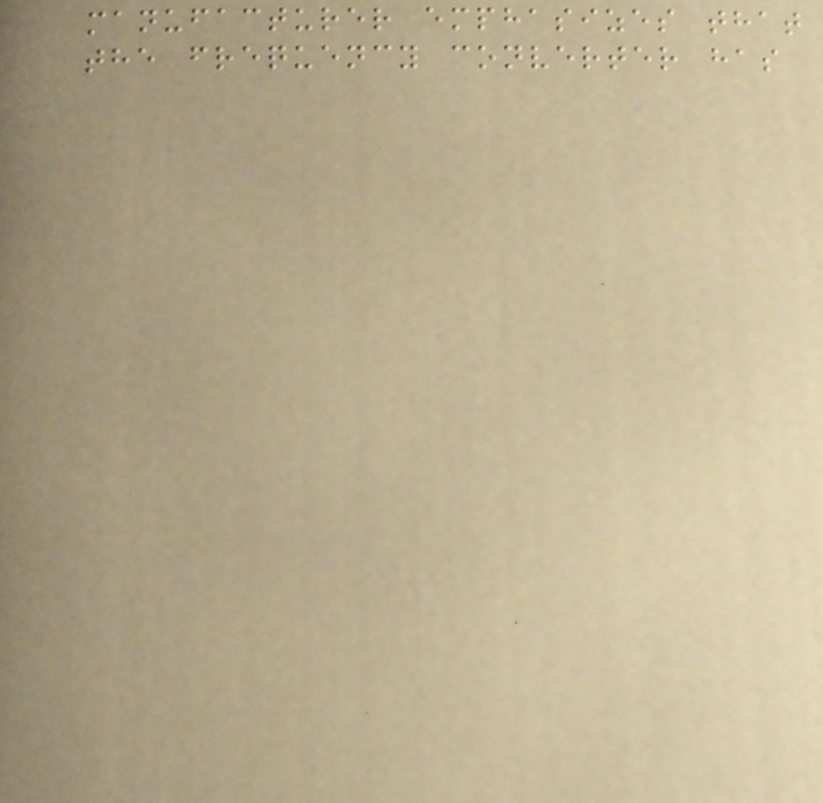manufacturer emphasizes that
the frequency converter has
